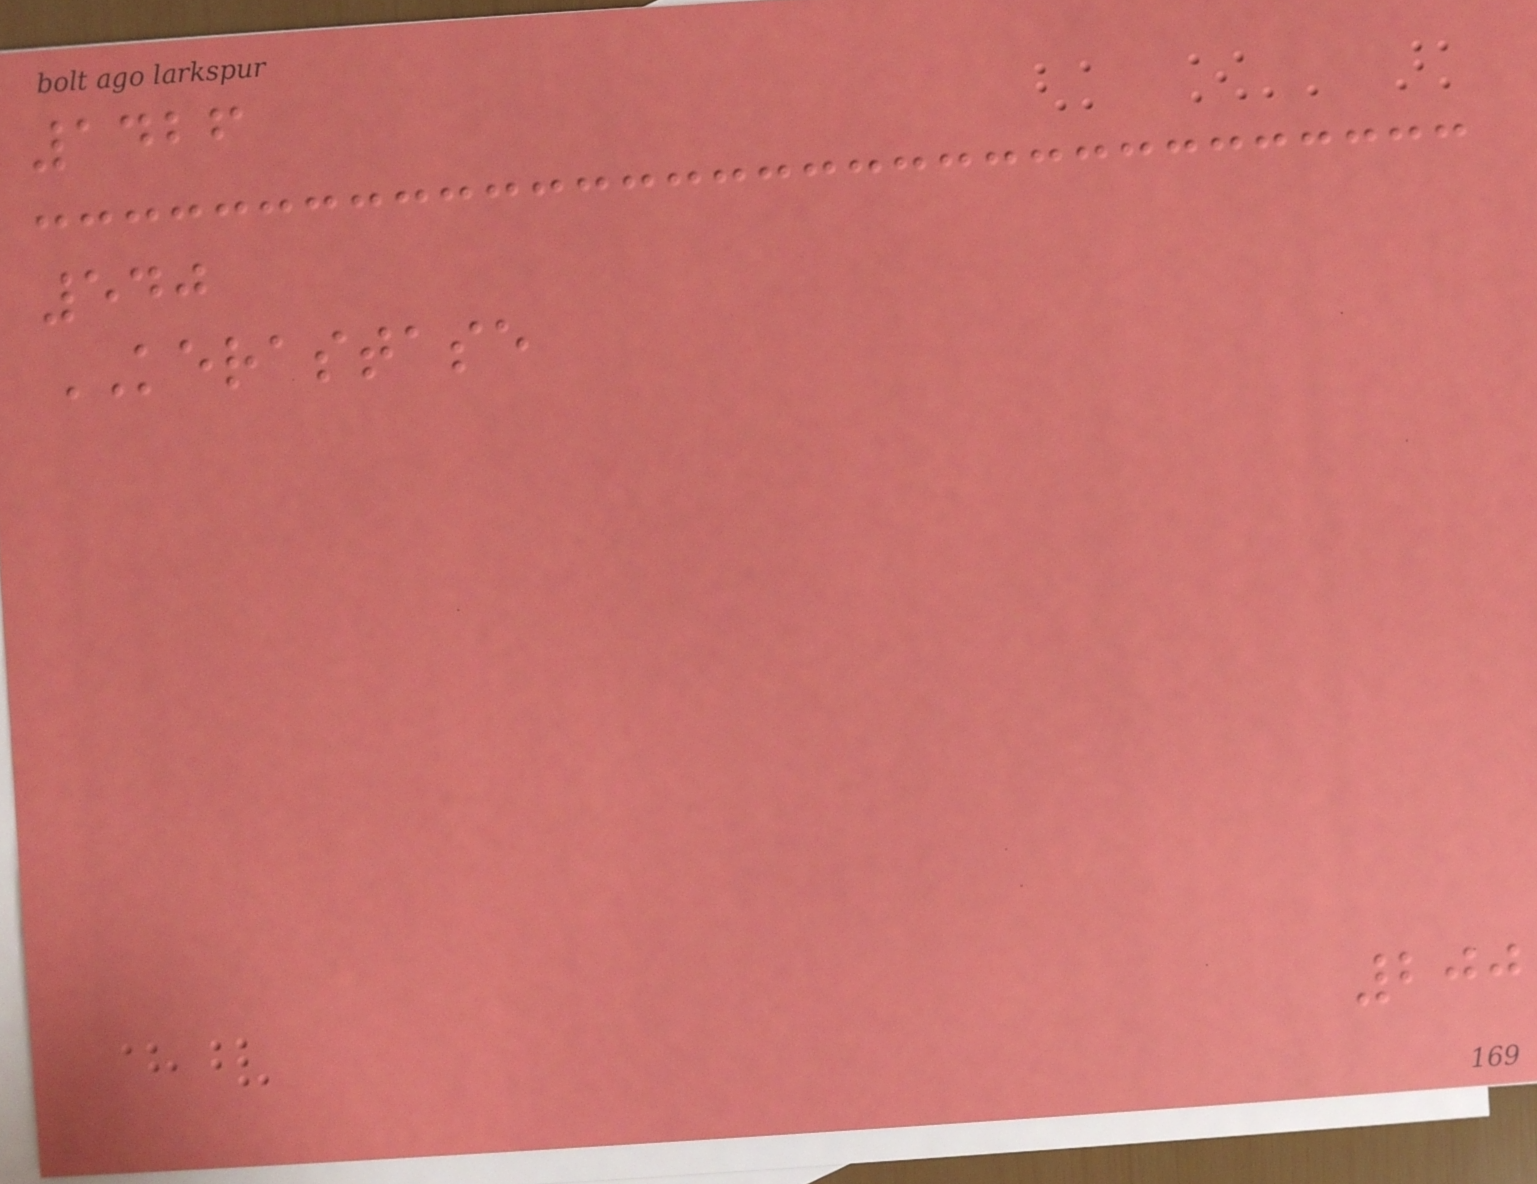1426
540
KERASTASE
200
